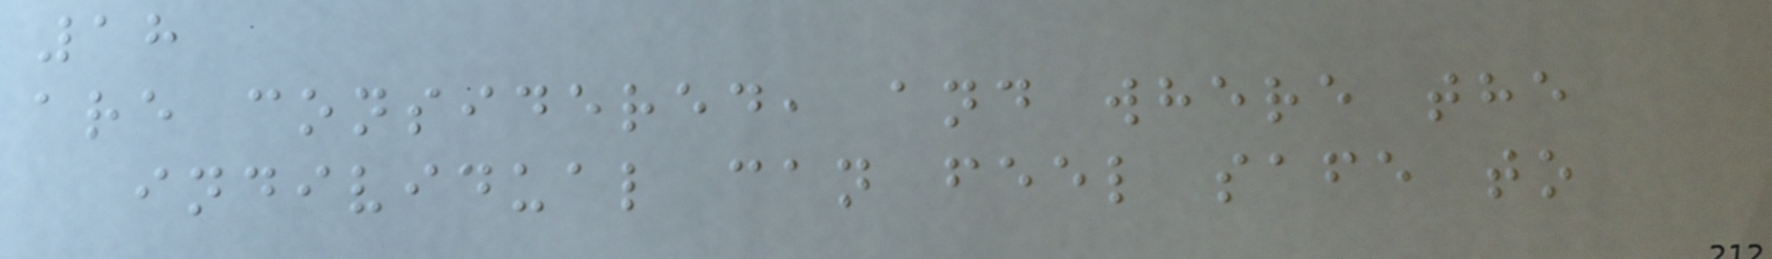18
are considered, and where the
individual can feel safe to
